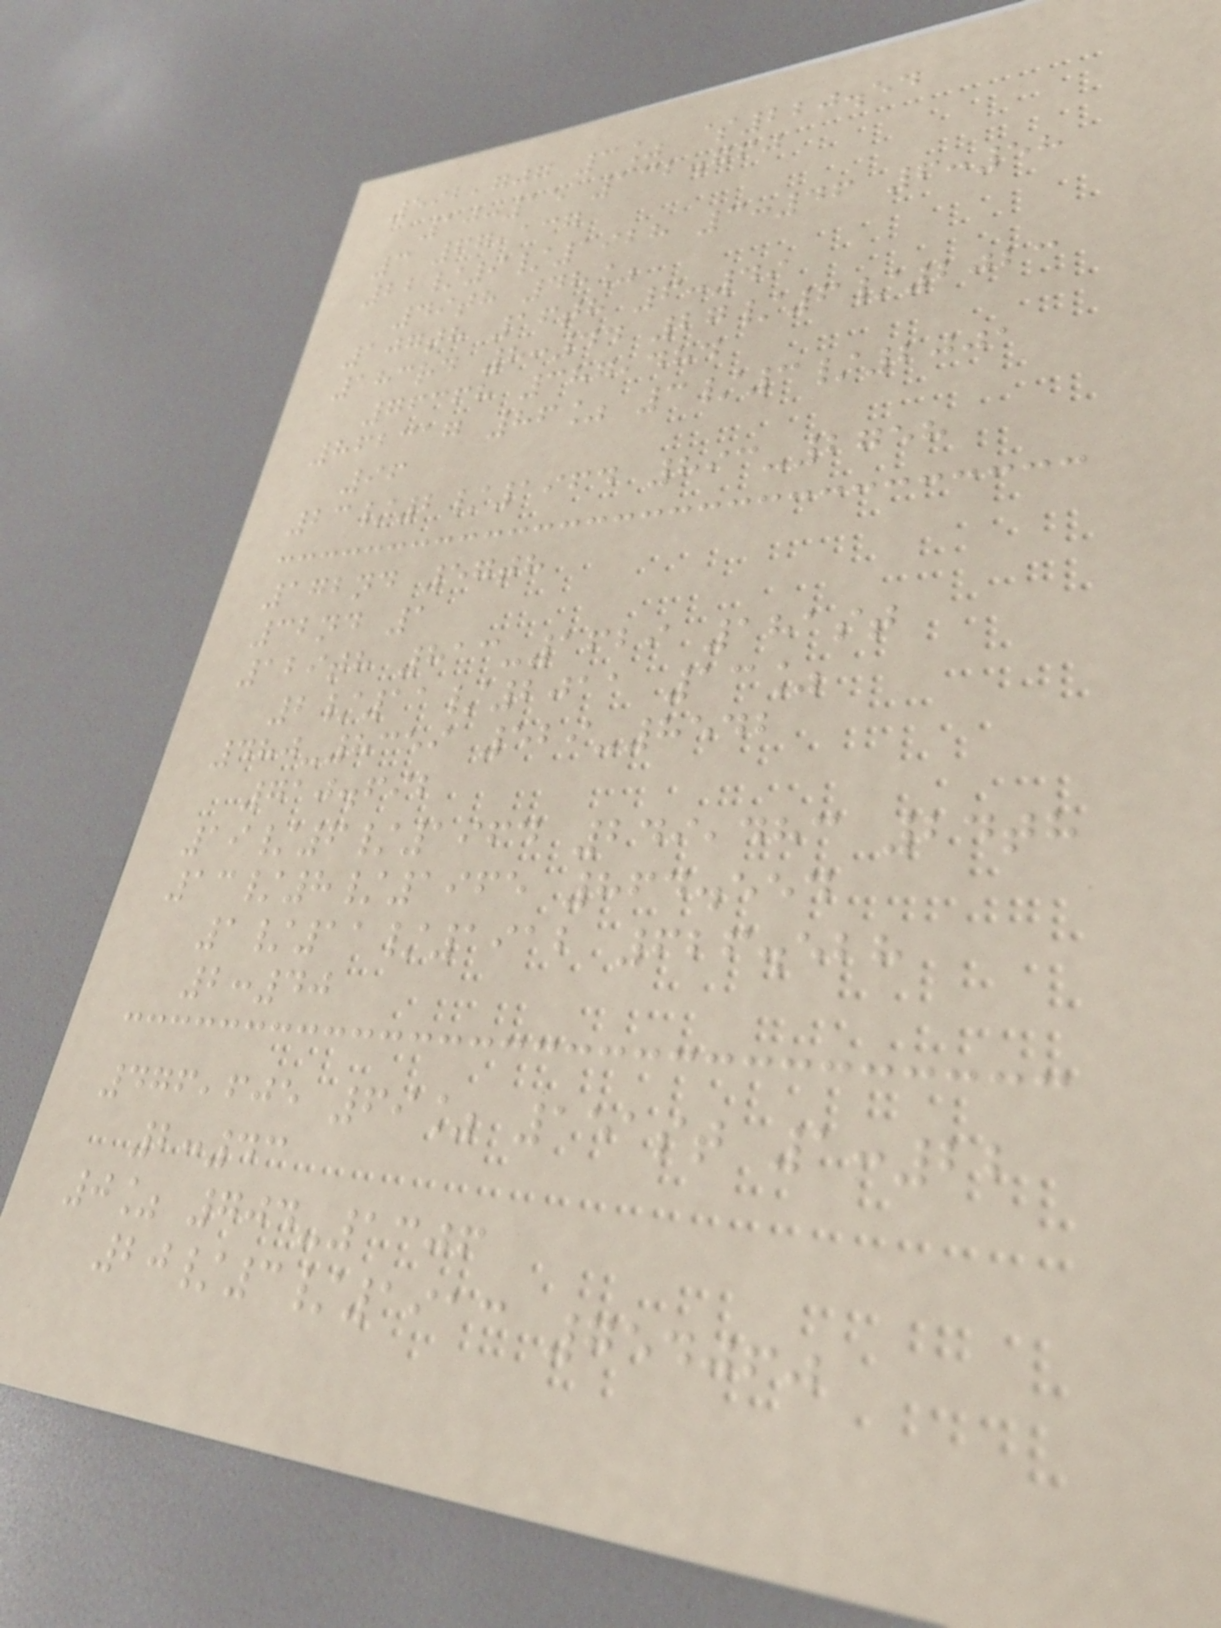592,707 3% $220.54
10:15 132.760
3 67,137
22/9/1928 3:46 6:58
49th 48%
107th 16th 6:49
183rd 8:44 27/6/2023
76368 387,484
862317 86% 3/3/2001
96
23/2/1964 893-2758
172nd 57th
32nd 1
129th 813-1629 181st
2/11/2011 13%
480-8359 529-8542
710.692
19/6/1964 249,483 24th
13/8/1965 864.554
1/11/1912 626.528
2:40
476,605 69% 151st 1:22
2:43
0% 704-1306
20/3/1913 754060
